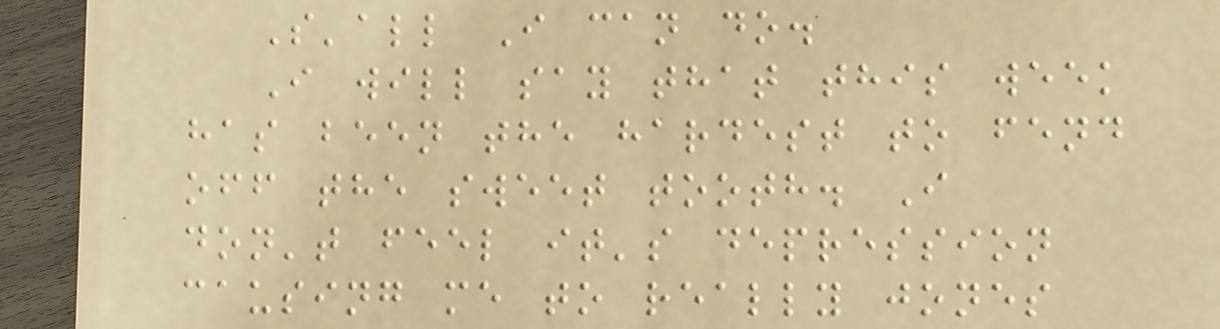S'all I can do.
I will say that this week
has been the hardest to fend
off the sweet tooth. I
don't feel it's depression
causing me to really jones
